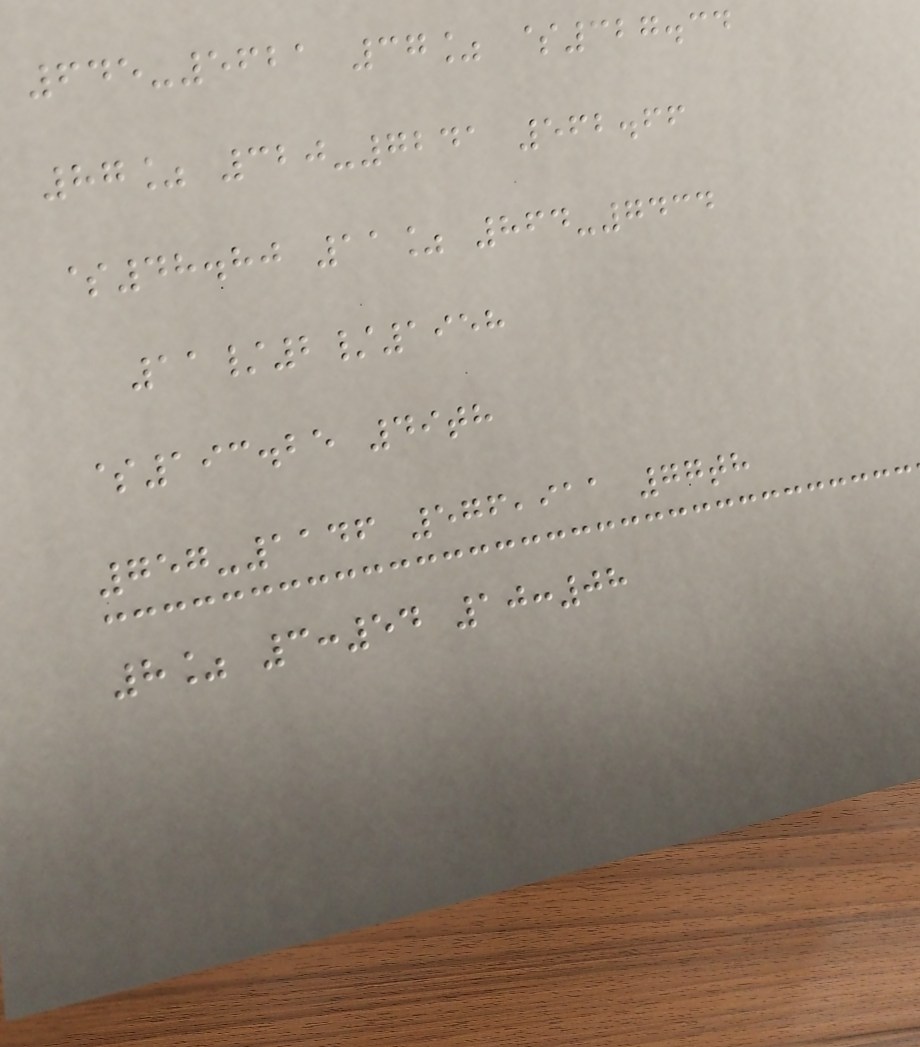645-5621 37% $327.34
87% 320-7241 562.66
$48.80 11% 864-7434
11/2/1958
$193.25 49th
757-1146 576,911 77th
8% 3:54 10:08
